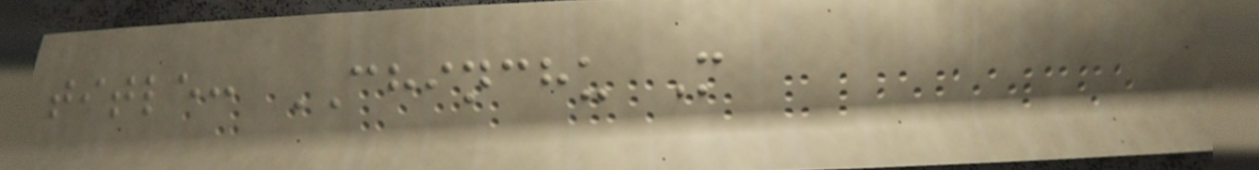title: CHINCHU M
